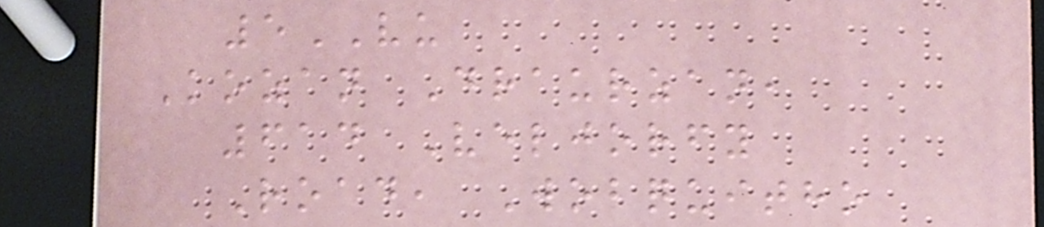5VU
Kozan Draurzan,
614 Veljorfy
Road, Wobquitho
